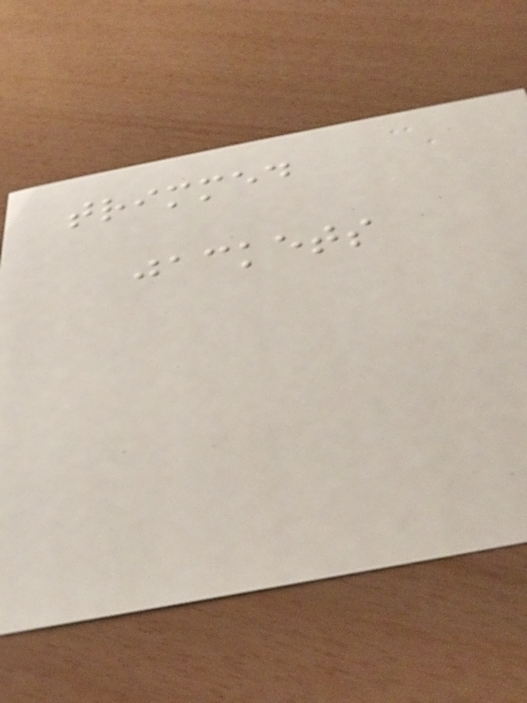trimmed
jackets
